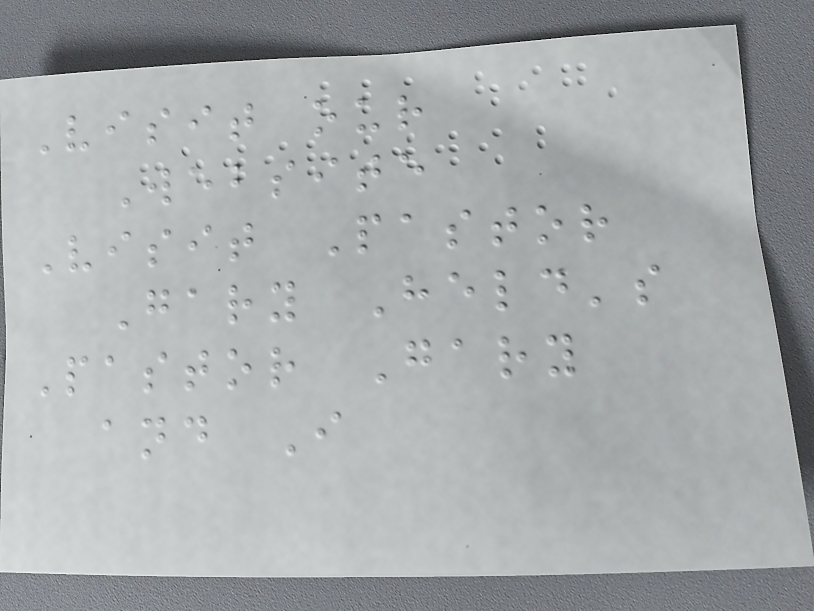Visit our
Website
Visit Pastor
Gary Held's
Pastor Gary
and I
